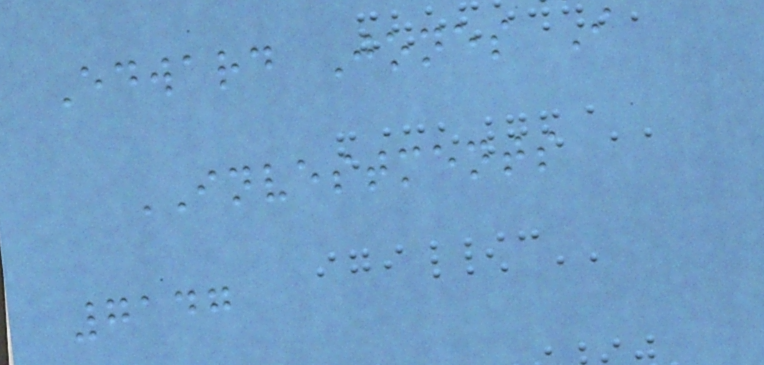Edward Jones I
INVESTMENTS
7147
